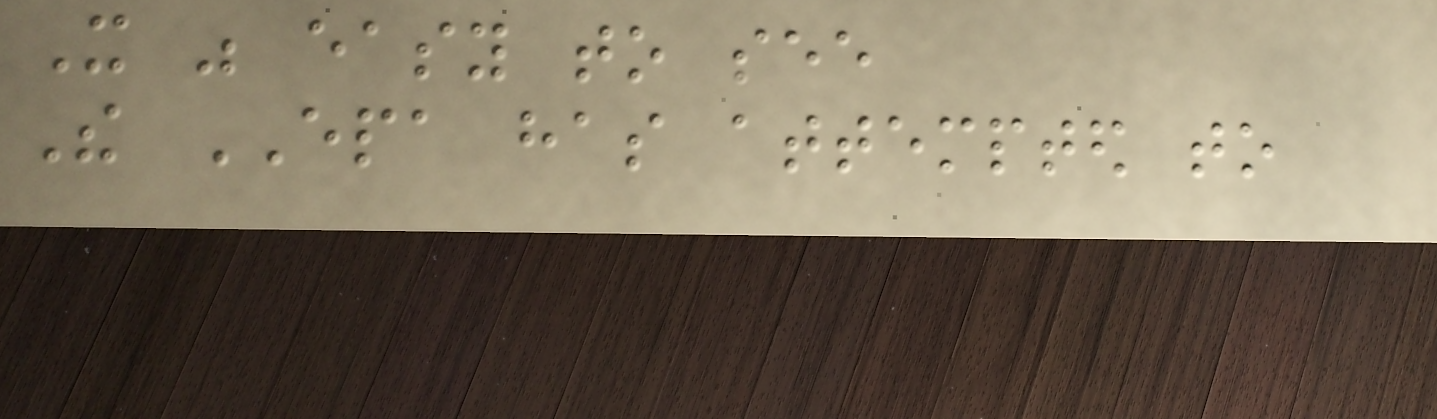It was easy to see
The EPA has attempted to
